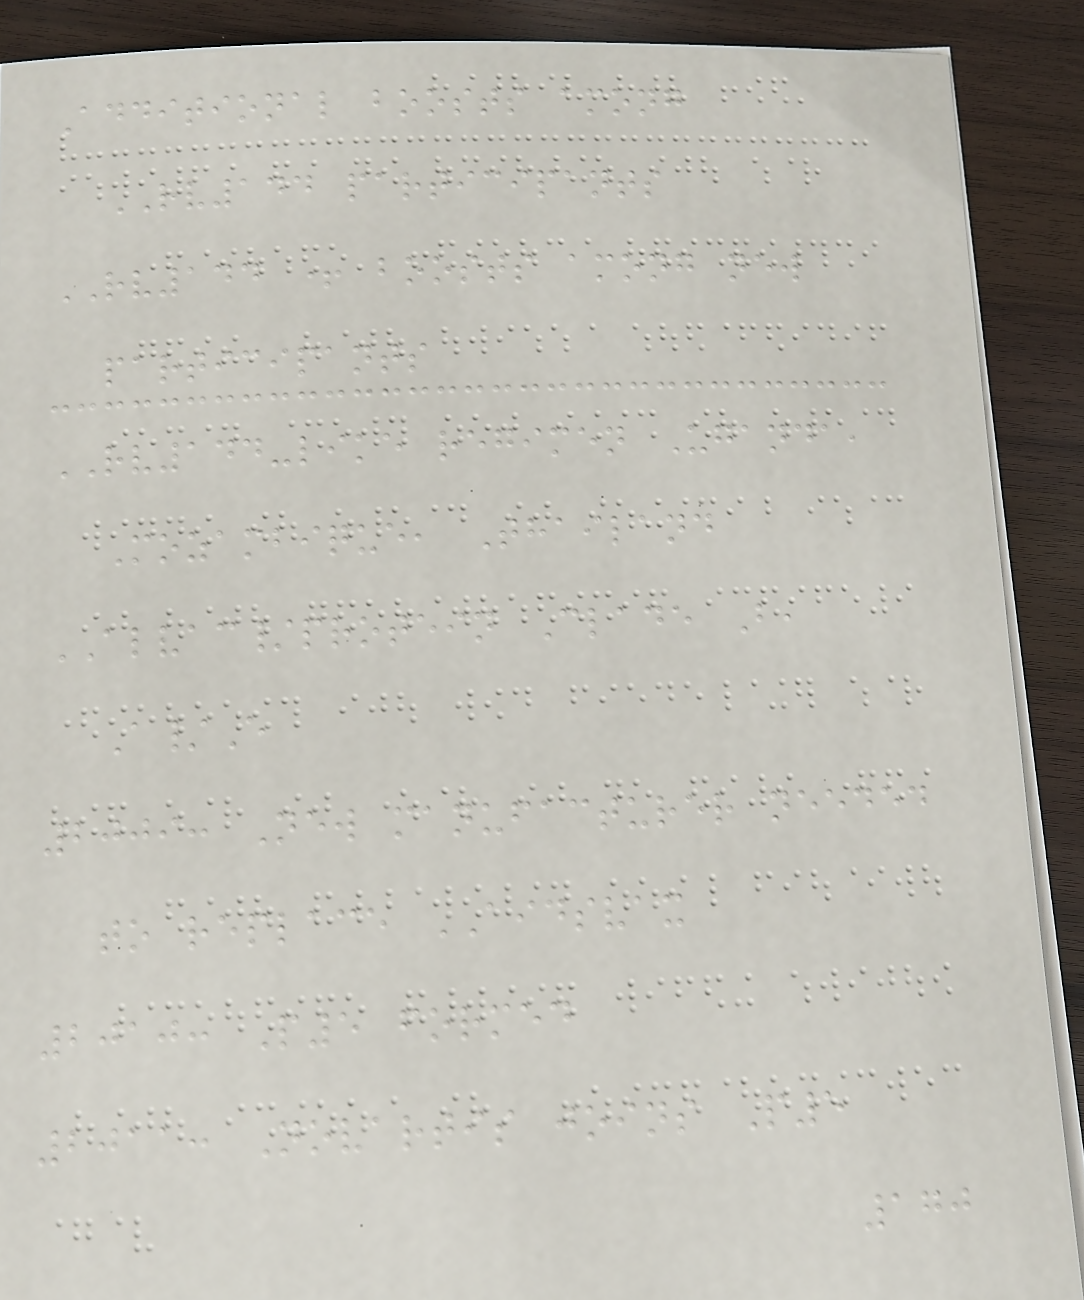Additional boosts among
RV144 participants
RV144 + boosts among new
participants
RV144-like regimen Uganda,
Mozambique, Thailand
ALVAC/protein Clade B,
A/E
2009: New manufacturer needed
to replace AIDSVAX
2010: P5 formed
2011: Novartis joins P5
170
